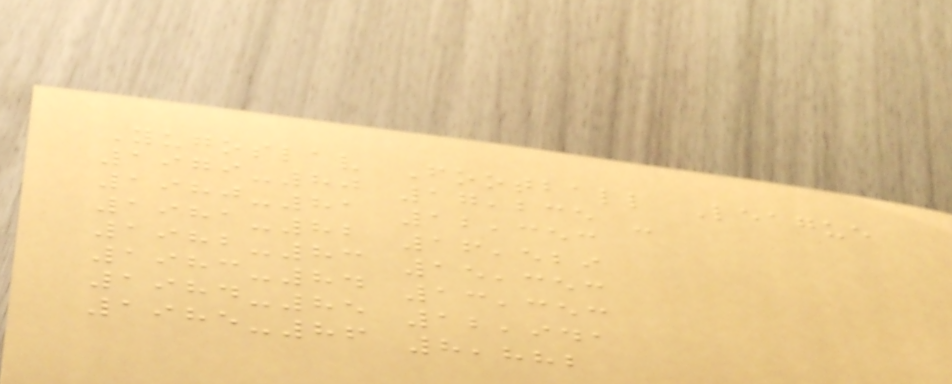Yugoslav Football League
1979-80 17,235 -
1980-81 12,353
1981-82 16,529
1982-83 15,353
1983-84 13,353
1984-85 12,941
1985-86 8,882
